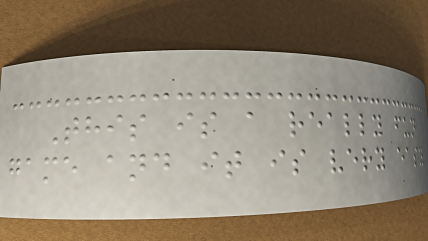This is a really fun
game and it is very easy
